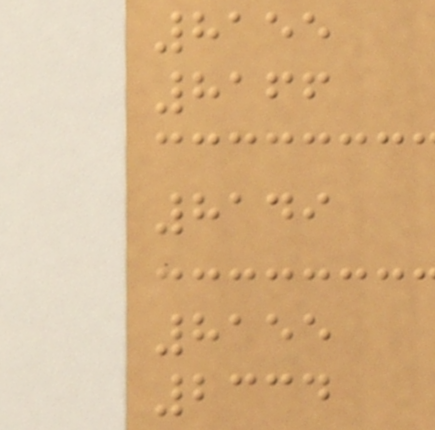8155
8166
8149
8155
2334
